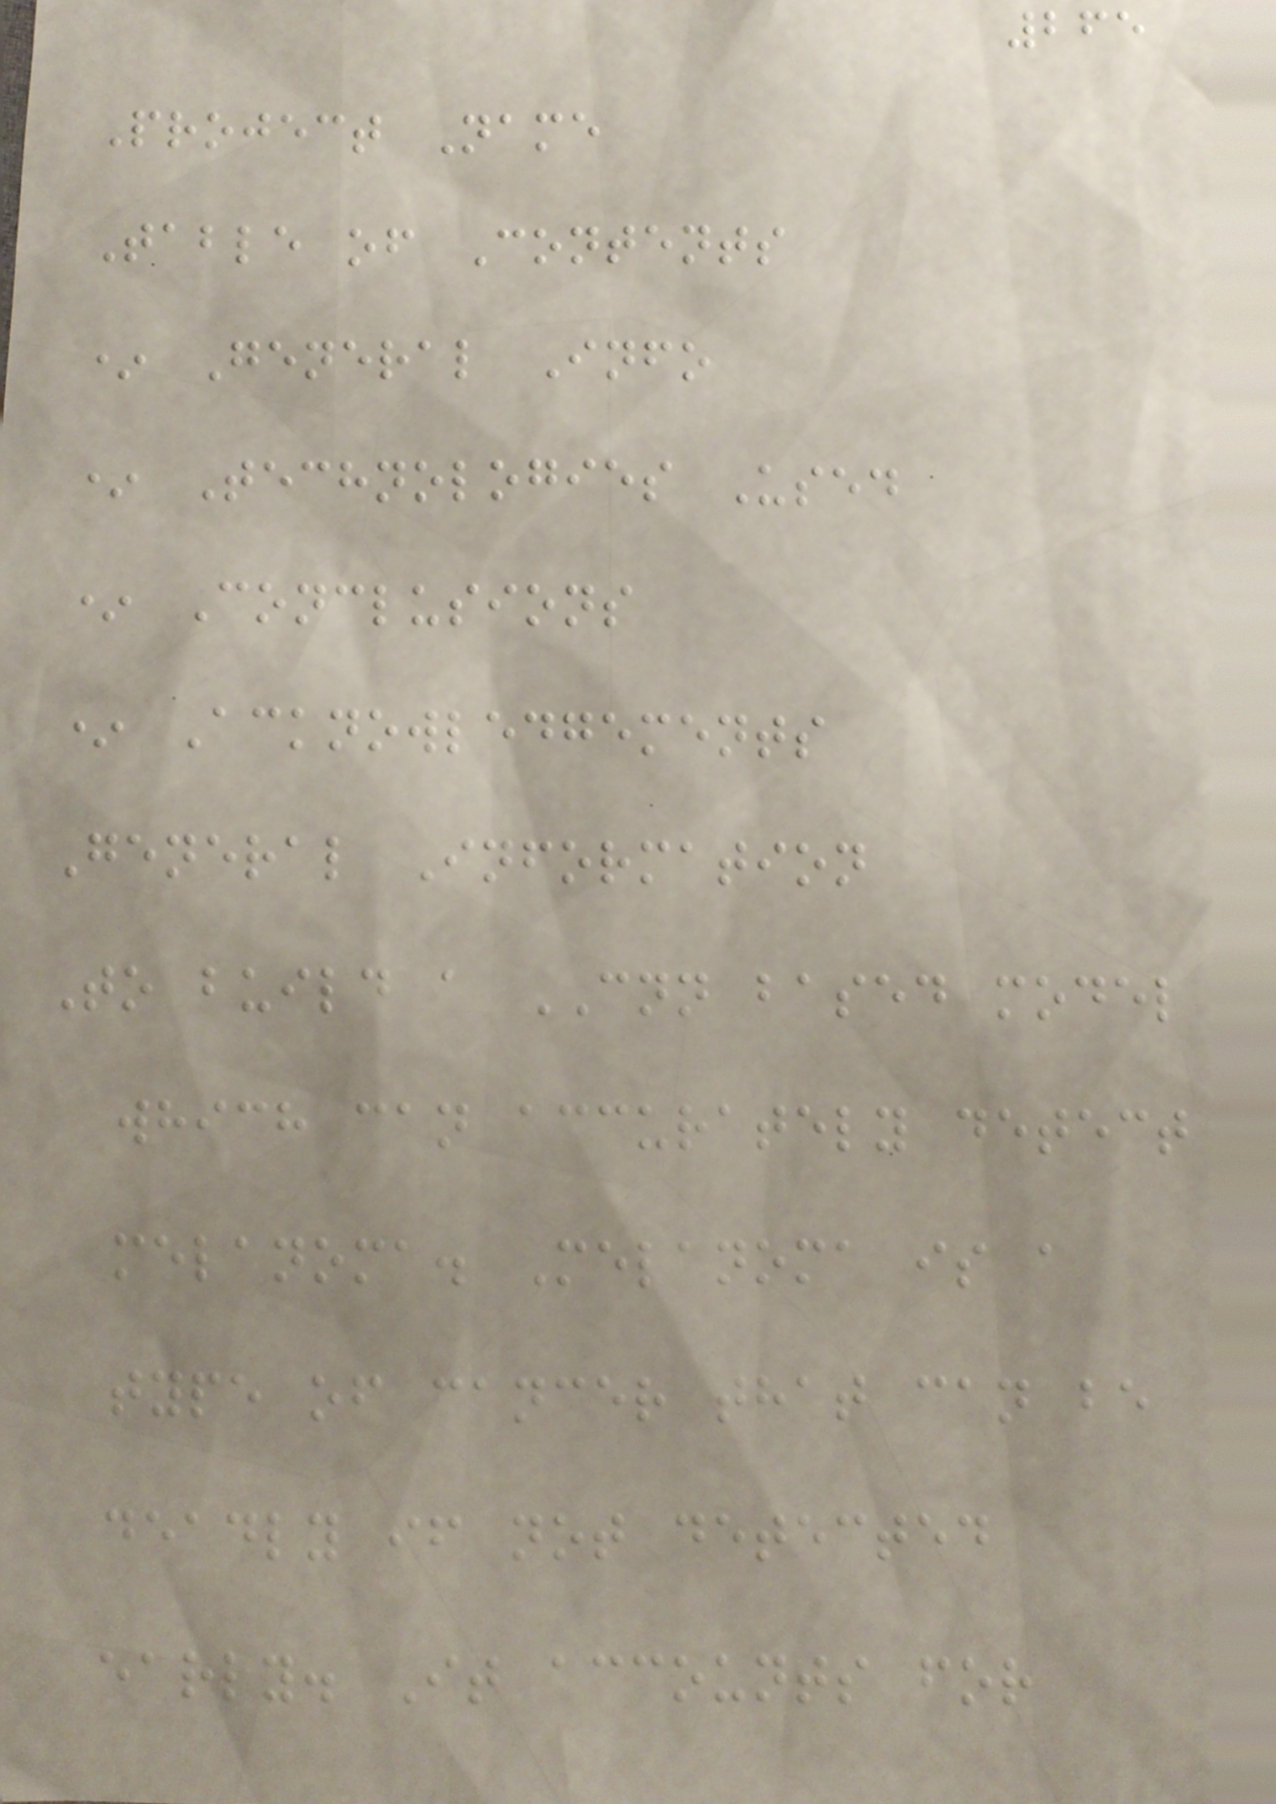265
Project Name
Table of Contents
* General Info
* Technologies Used
* Conclusions
* Acknowledgements
General Information
To build a CNN based model
which can accurately detect
melanoma. Melanoma is a
type of cancer that can be
deadly if not detected
early. It accounts for
